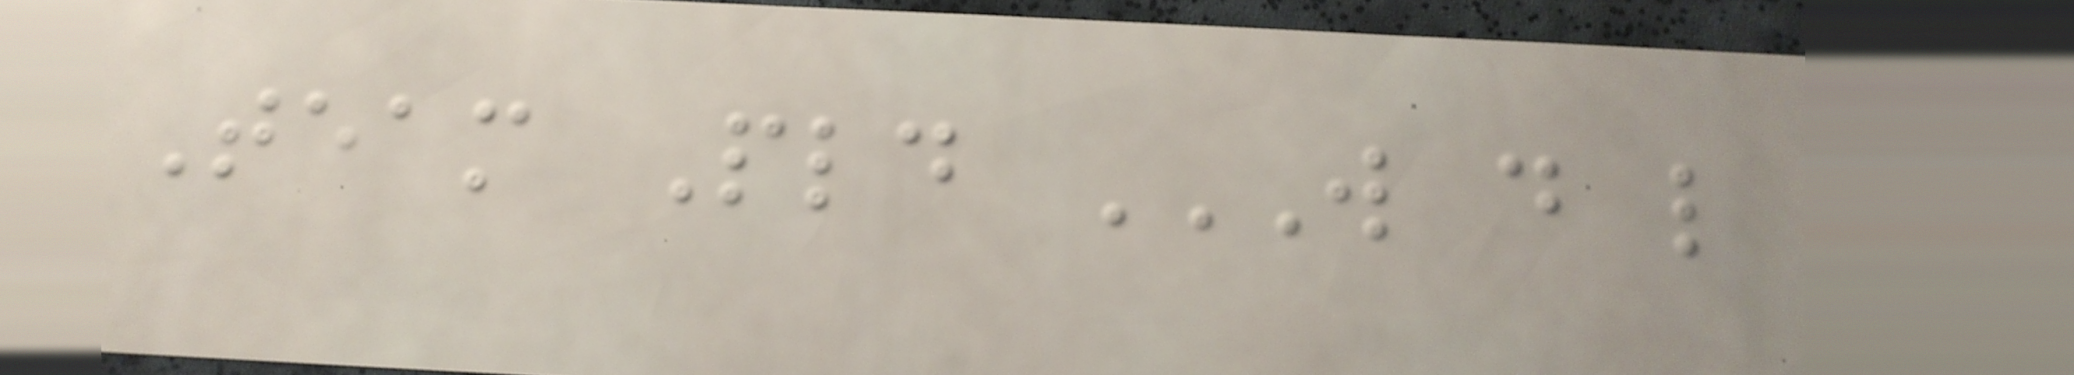Team Pld W D L
